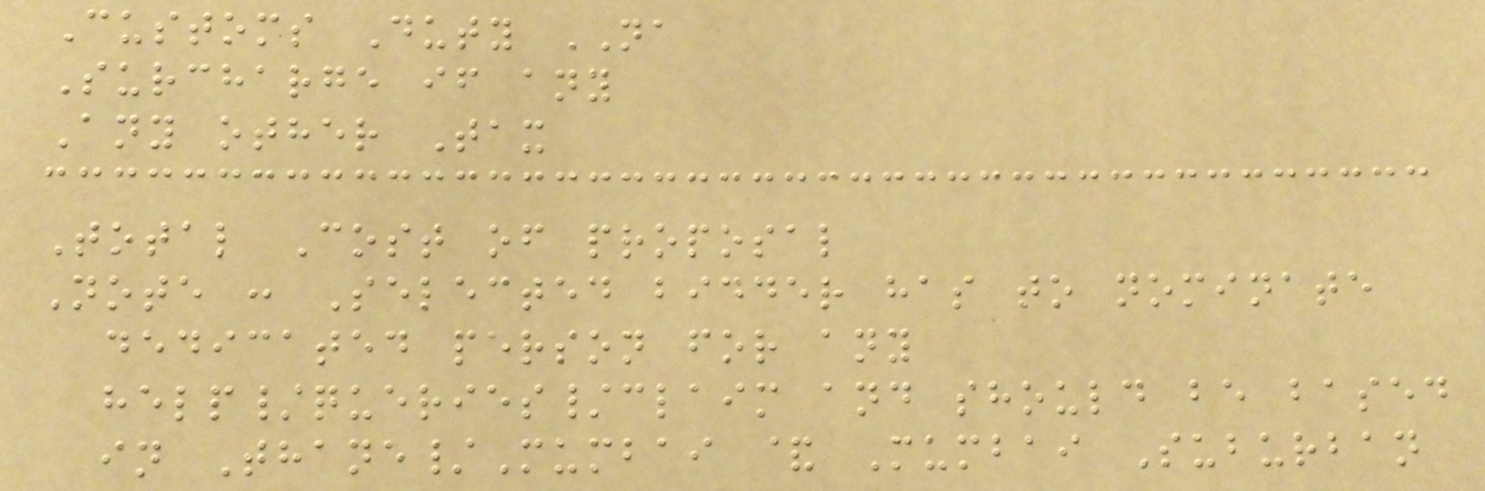Customs Duty NA
Surcharge if any
Any other Tax
Total Cost of proposal
Note : Selected bidder has to nominate
dedicated person for any
help/queries/claim and should be based
in Thane/Mumbai & Mumbai Suburban
